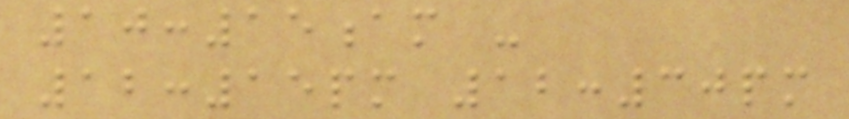10:15am -
12:15pm 12:30pm
